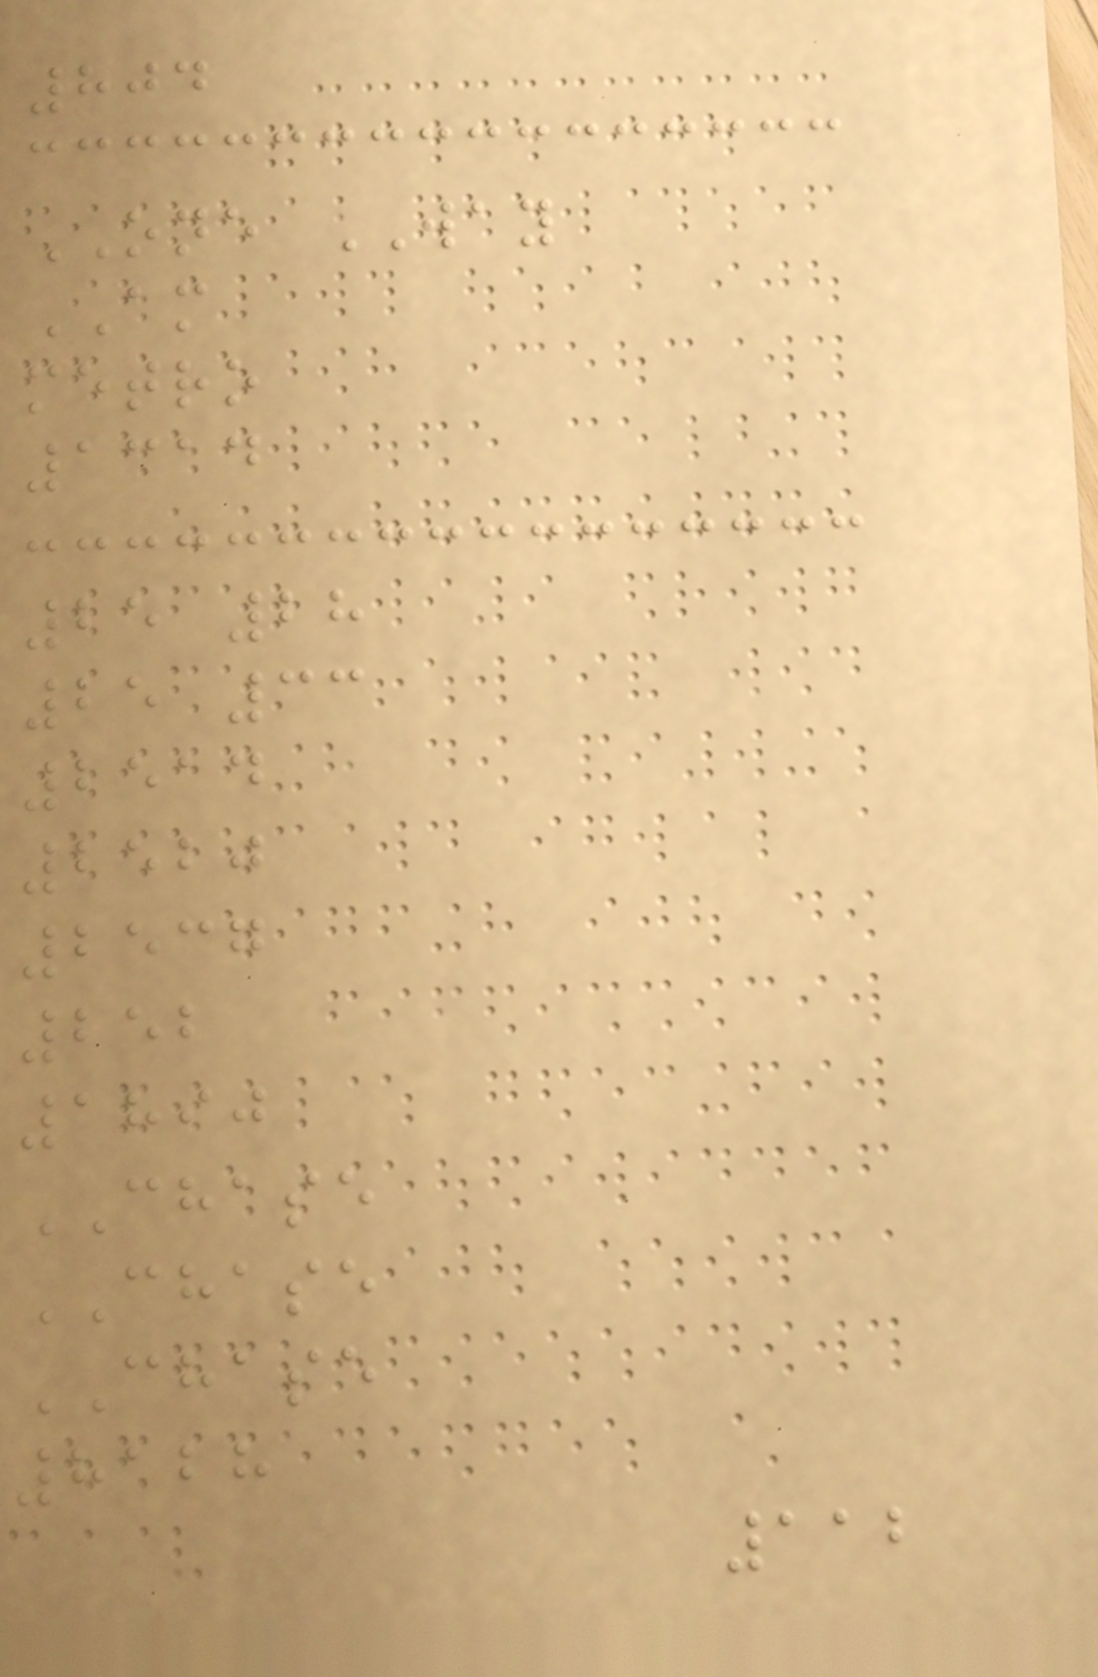804
ONE WAY
AM
metro
1314
25 28
25 33
2514
2520
2537
252
1890
CHASE
CHASE
CHASE
8128
112
